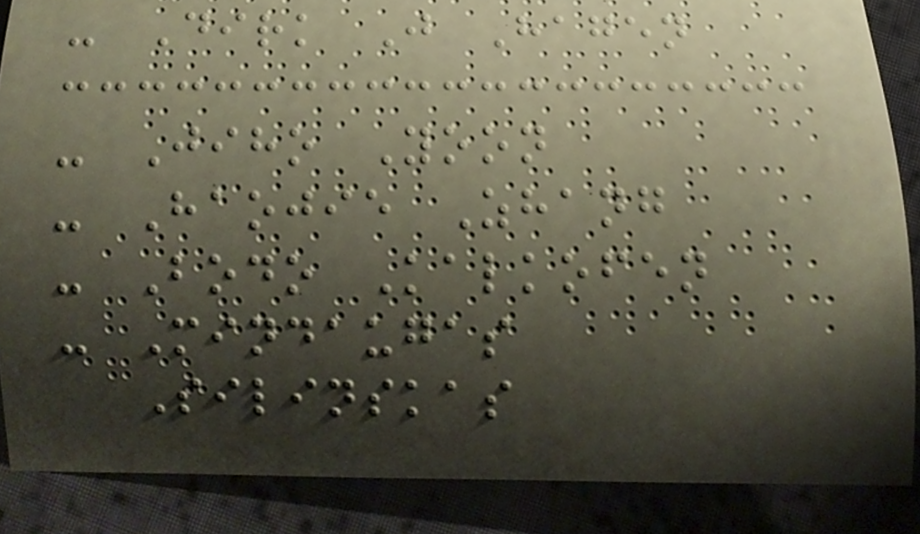- Dirk J Hagen
- Jiho Yoon
- Haojie Zhang
- Bodo Kalkofen
- Mindaugas
Silinskas
